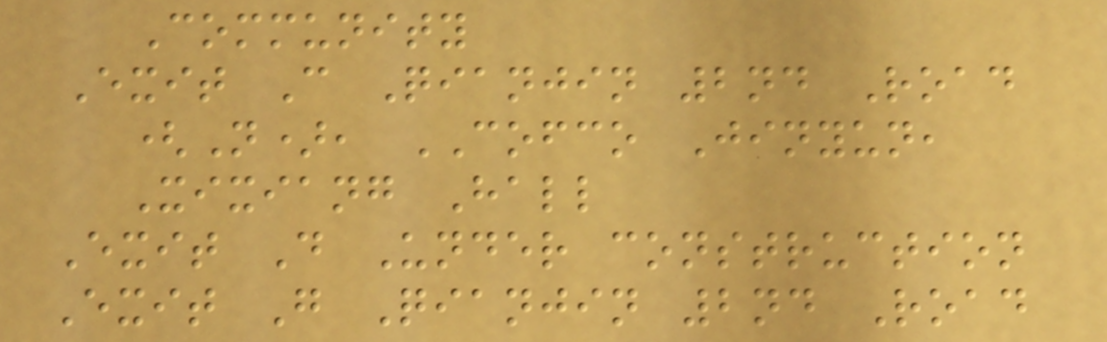Community
Exit C Qianjin 2nd Road
(N), COFCO Jinyun,
Xixiang Hall
Exit D Under construction
Exit G Qianjin 2nd Road
